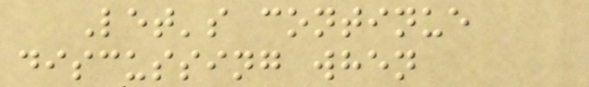Let's continue
discussing when
